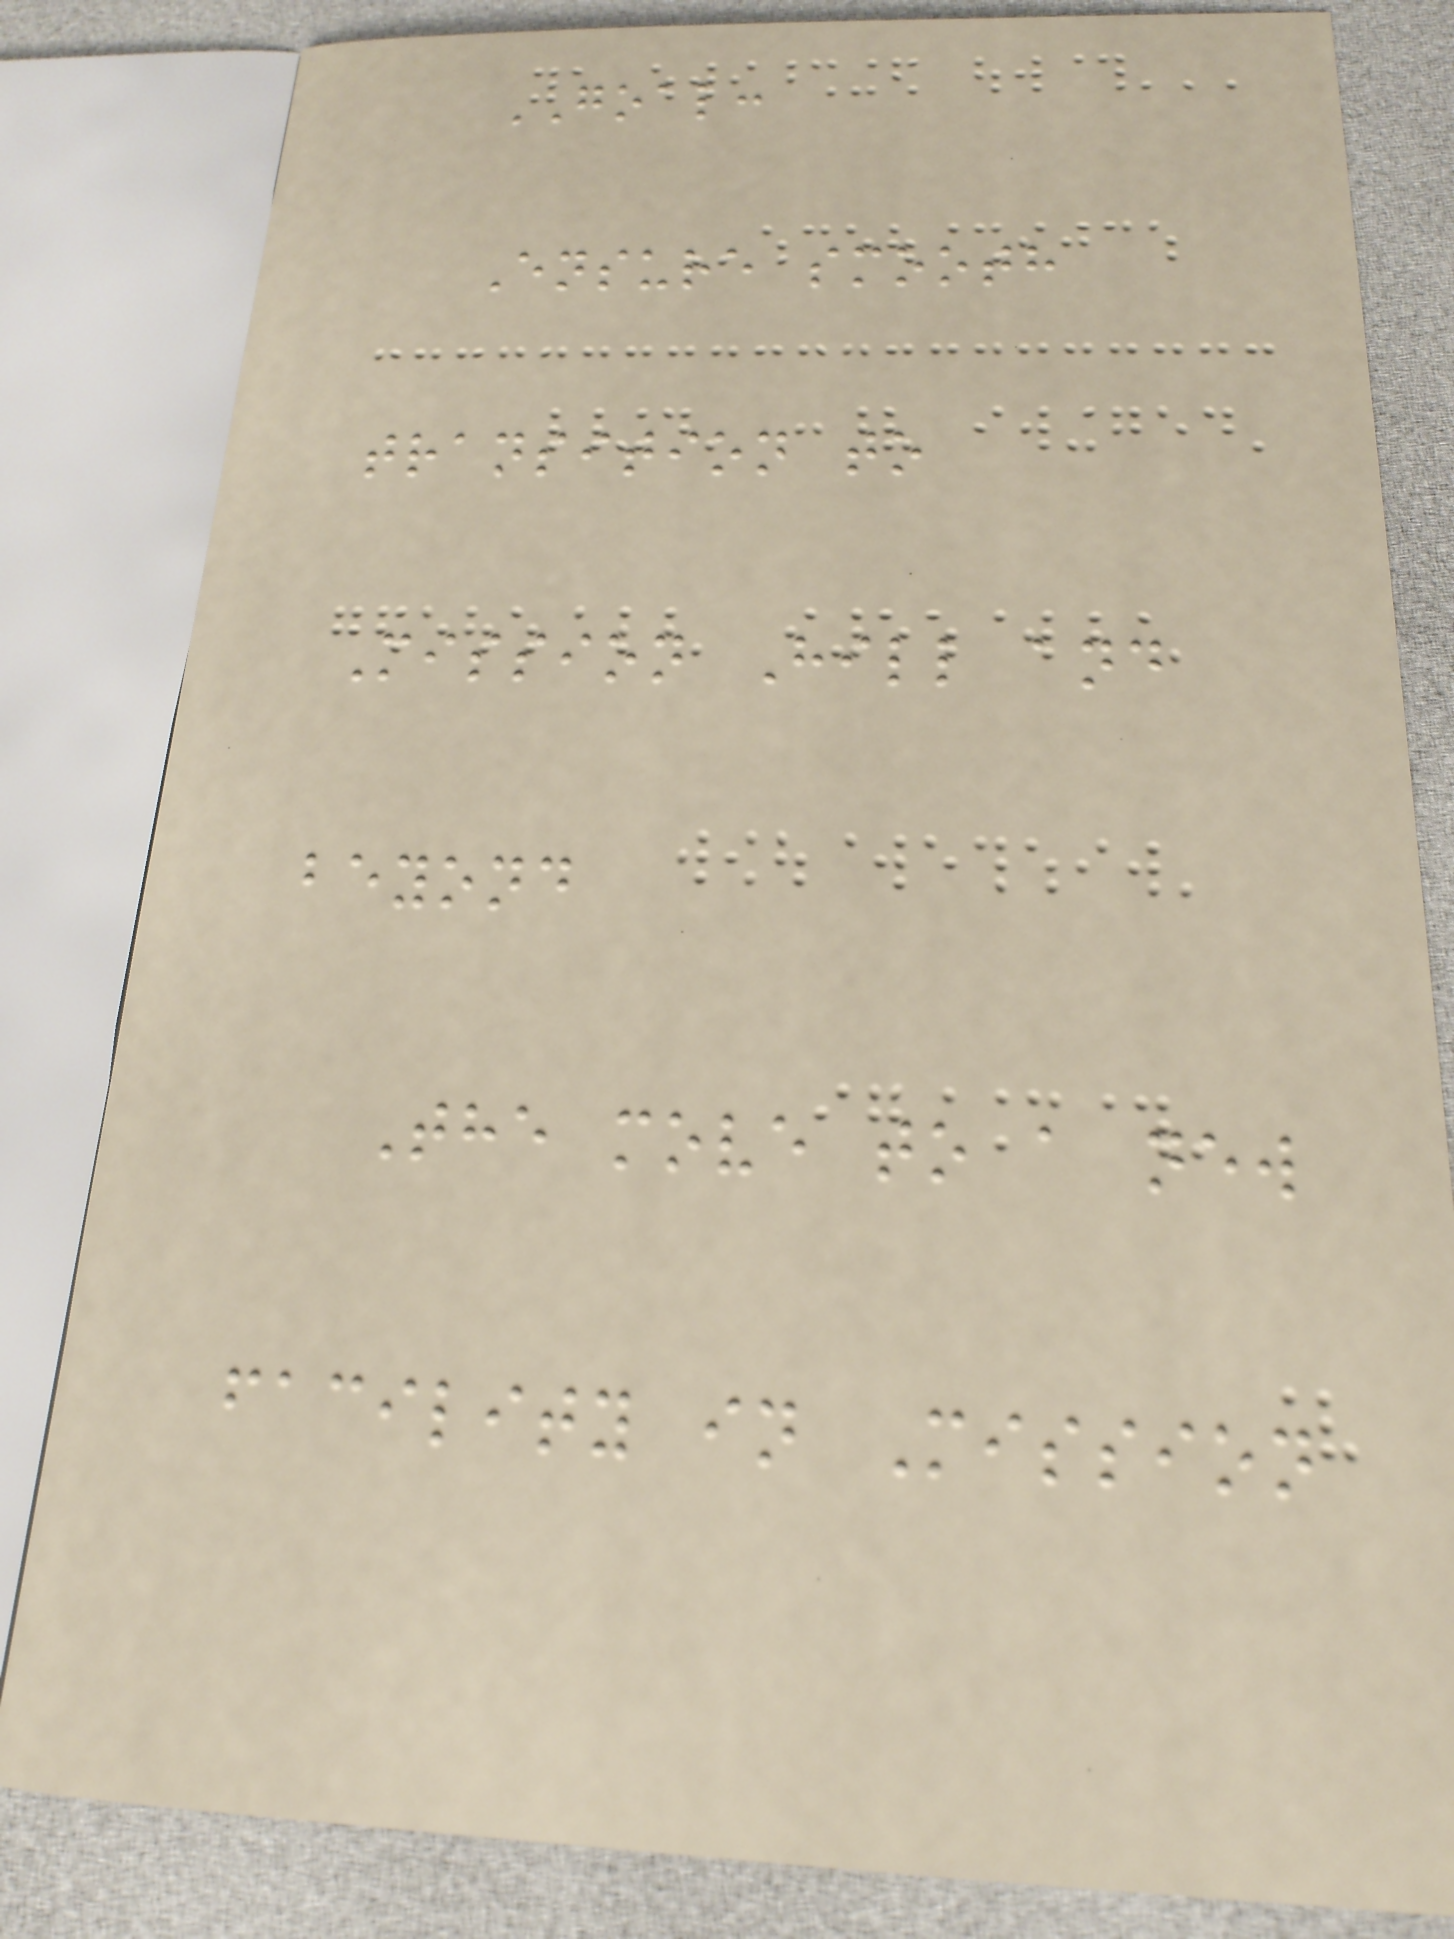GOAL:
Ensure smooth
transition to
Mission Hill and
beyond
The move to a new
facility in Mission
